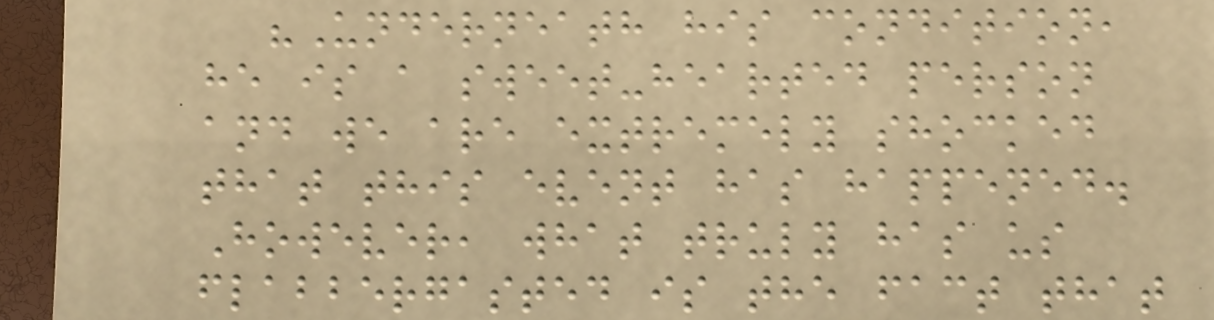"Underneath his condition,
he is a sweet-hearted person
and we are extremely shocked
that this event has happened.
However, what truly has us
flabbergasted is the fact that
